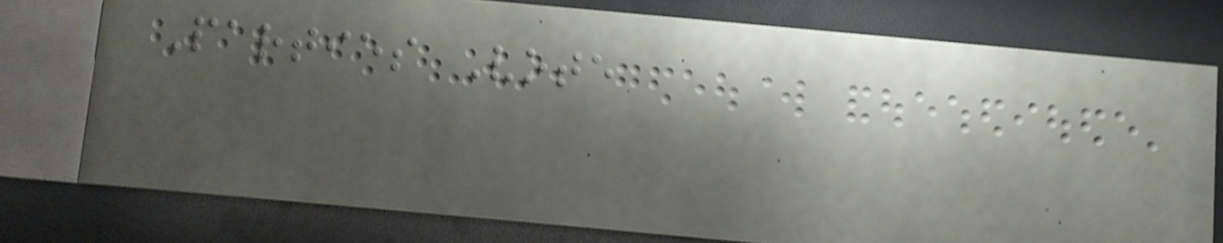Parties Vote
